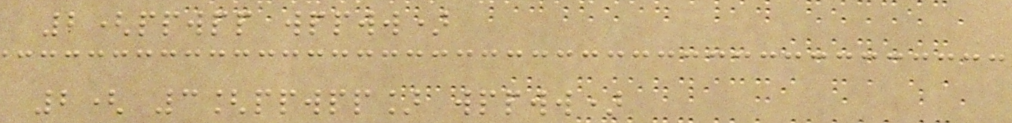2(ppwpp wppww)
2( 3[ppwpp] wppww)
